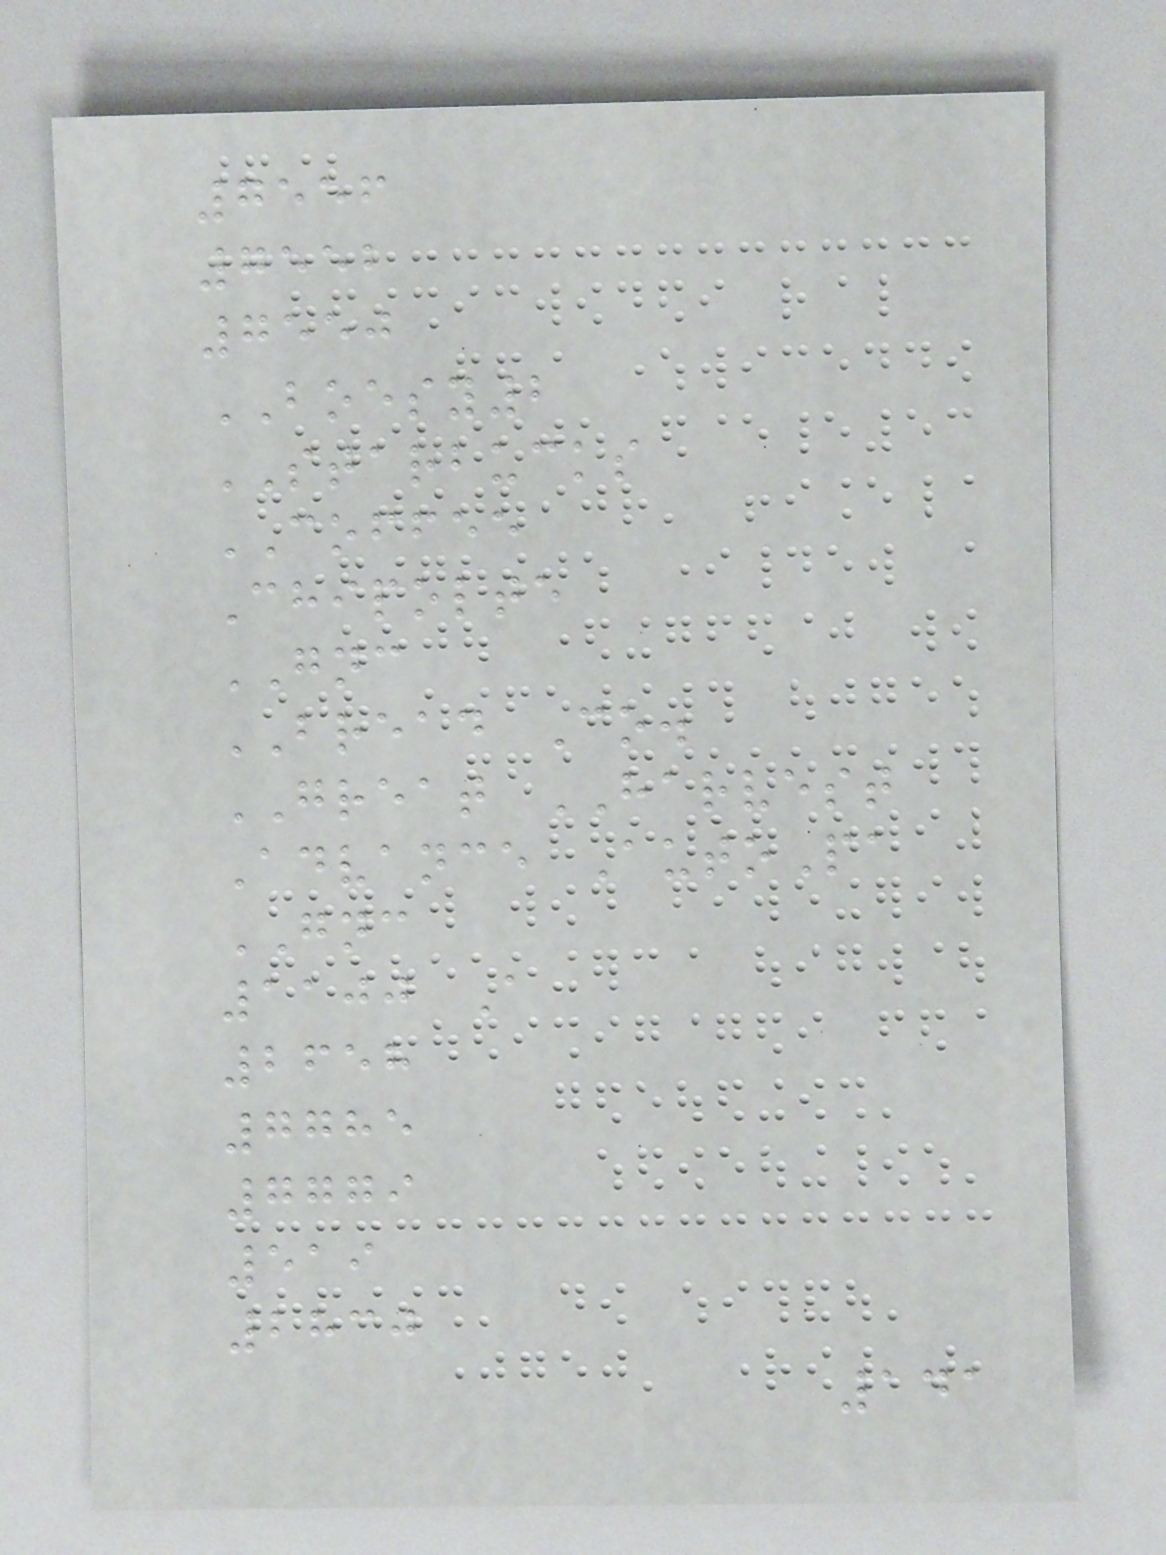7556
7552
7550
BOESY2
STARBUCKS
COFFEE
Chipolte
GNC
BREAD Co.
GREAT HARVEST
Advance AutoPa
GNC
1100 A
2658
7785
7779
519
2830
141
